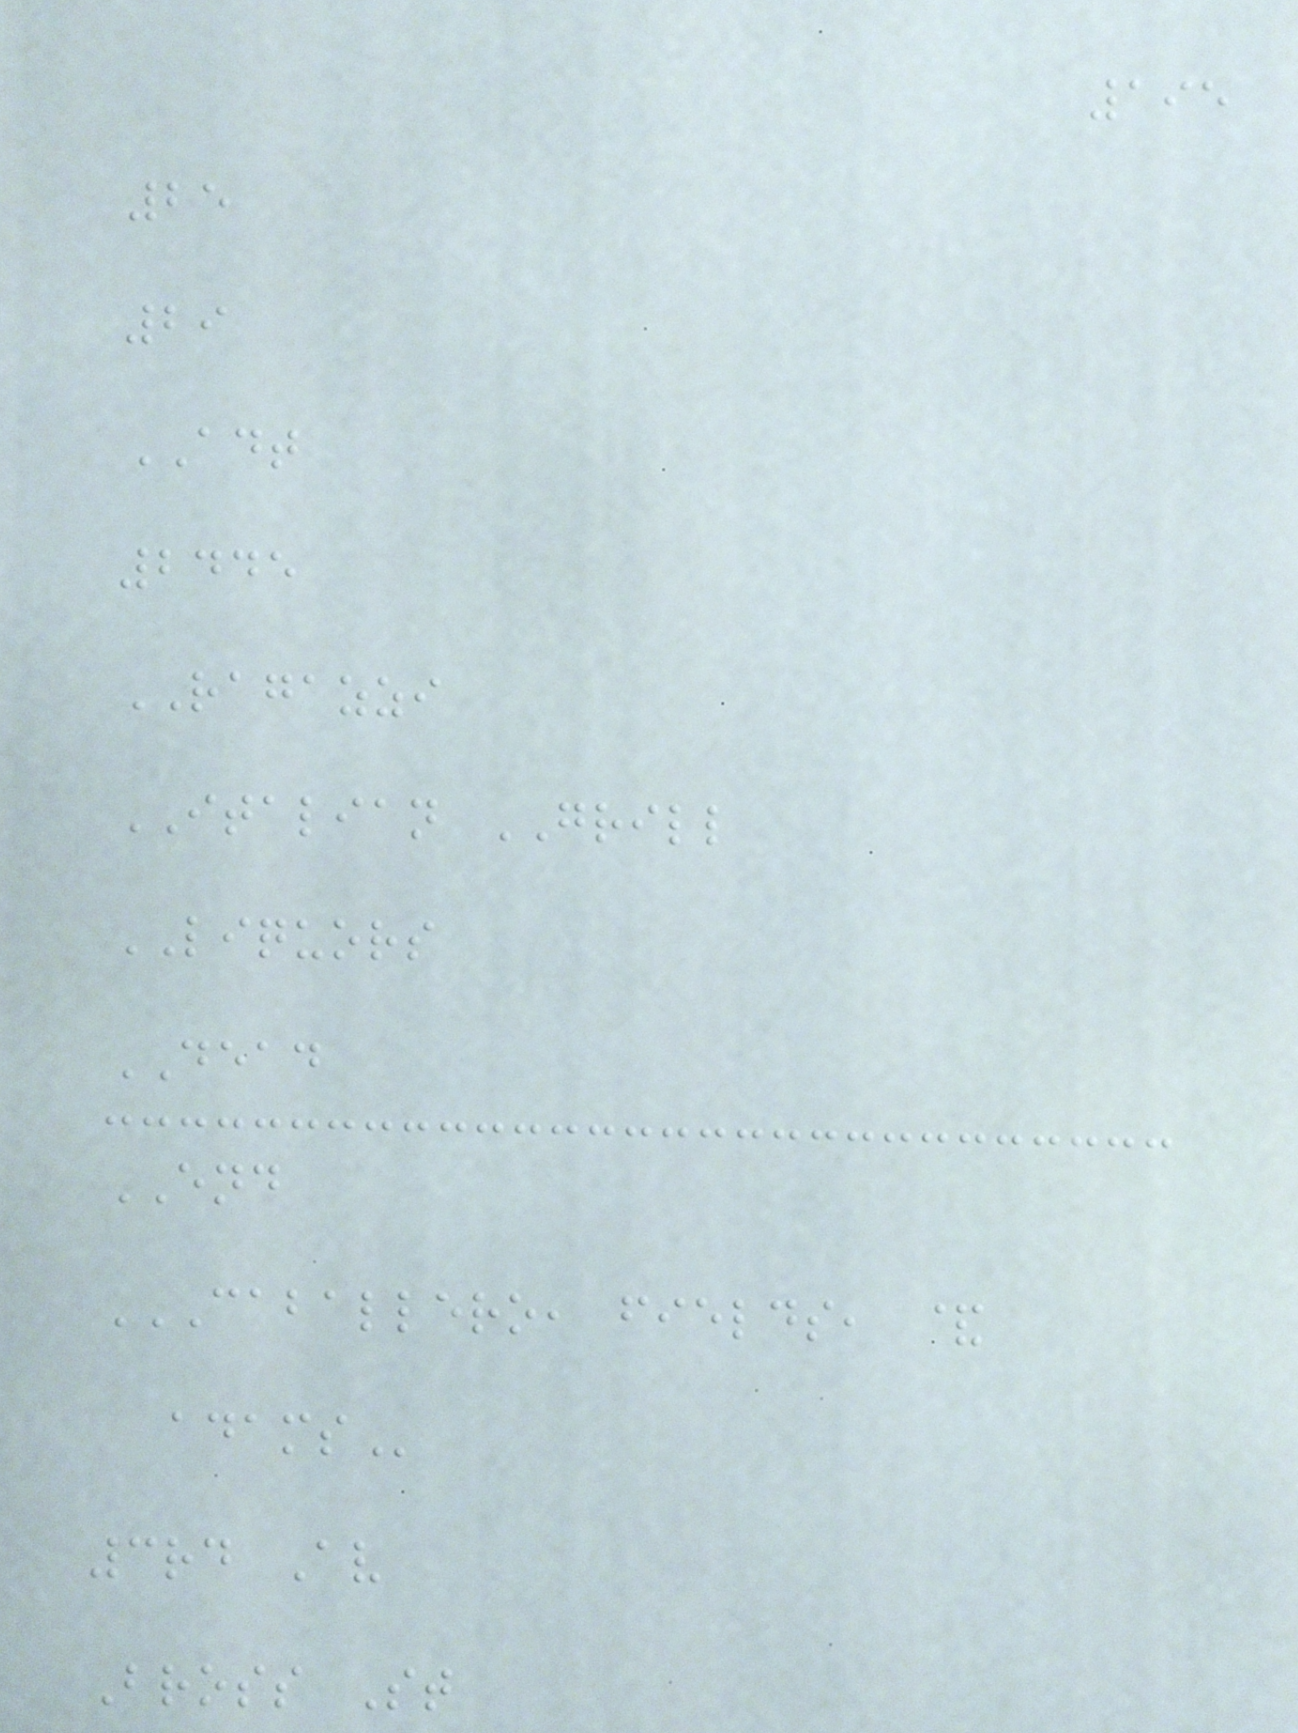195
25
29
ADT
2445
RAGAZZI
ITALIAN GRILL
LIQUORS
DEAD
END
CABALLERO, FIELDS, &
ADAMS
3rd Av
Bross St
